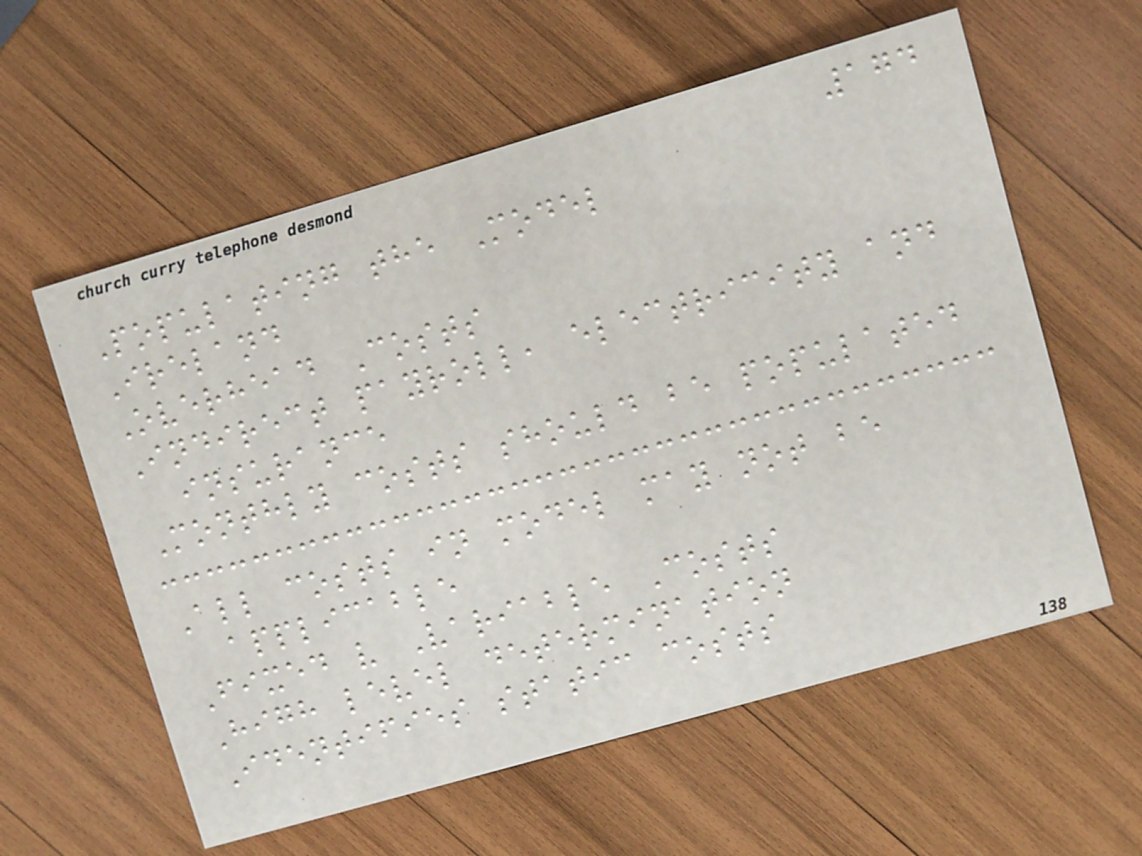174
Populating the Model
Ireland
Overhead Costs
Indirect payroll, electricity and
insurance
Monthly costs should be populated
All costs in model may not be
applicable
Fixed v Variable Costs
High level determination
Identifies static costs
